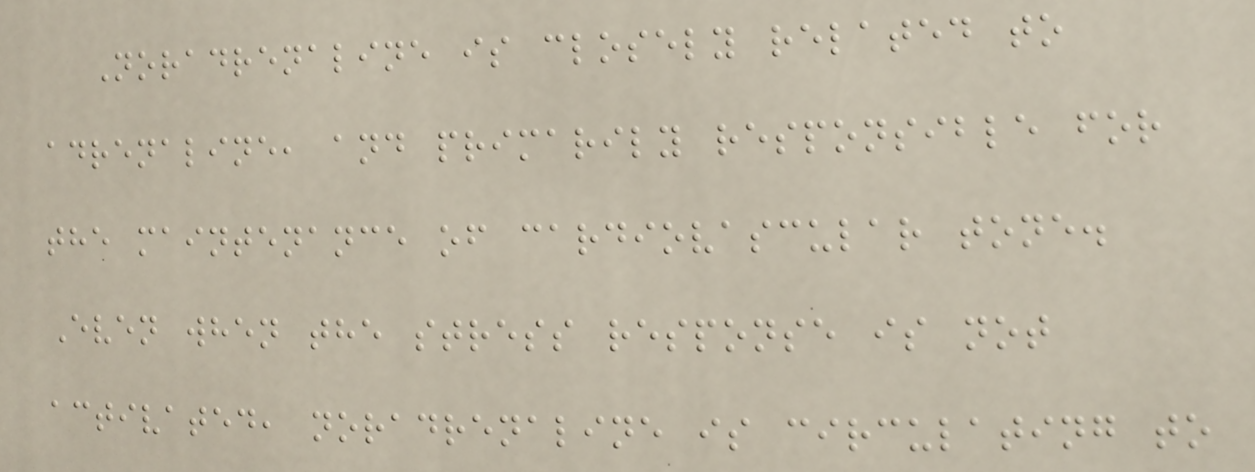Noradrenaline is closely related to
adrenaline, and primarily responsible for
the maintenance of cardiovascular tone.
Even when the stress response is not
activated, noradrenaline is circulating to
